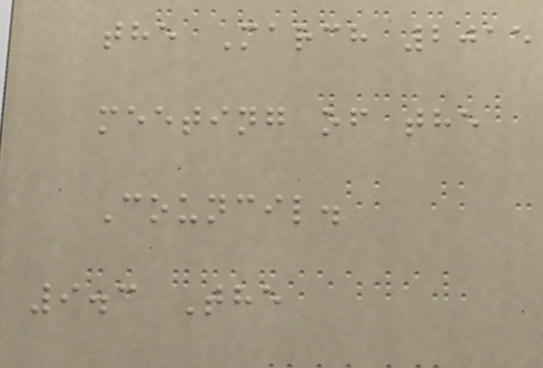the March 2015
meeting of the
Council.
9.3 The
